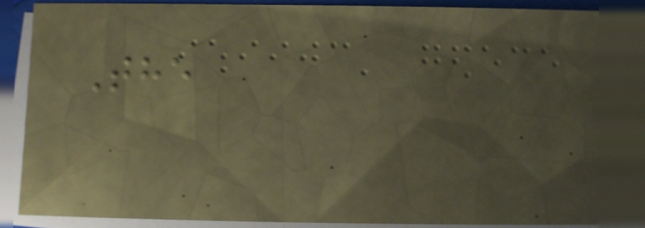The
